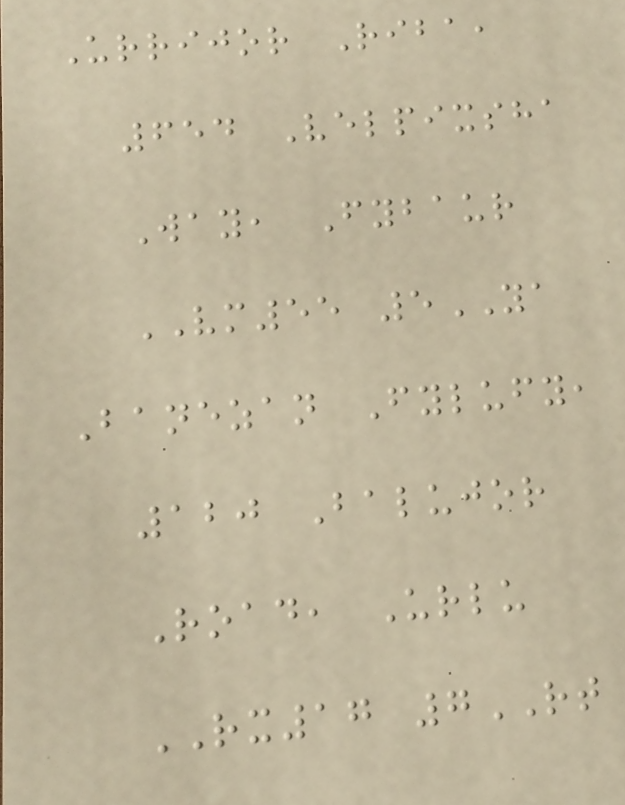Urrijor Riba,
654 Velpixsha
Way, Fybaur
VM55 5YA
Banezan Fylufy,
120 Balujor
Road, Urlu
RX17 7RT
